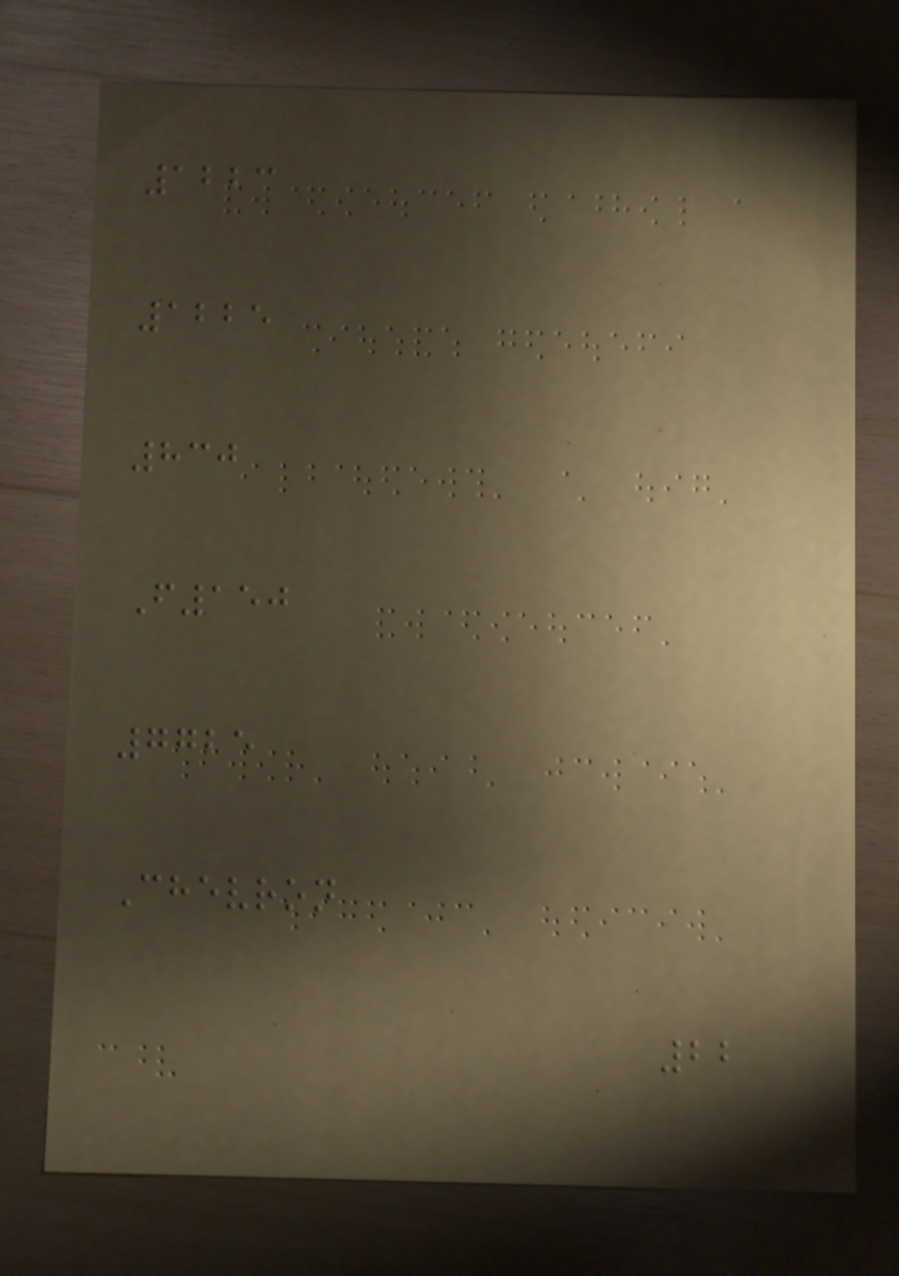1223
1225
830
F150
7725
Chevron
22
